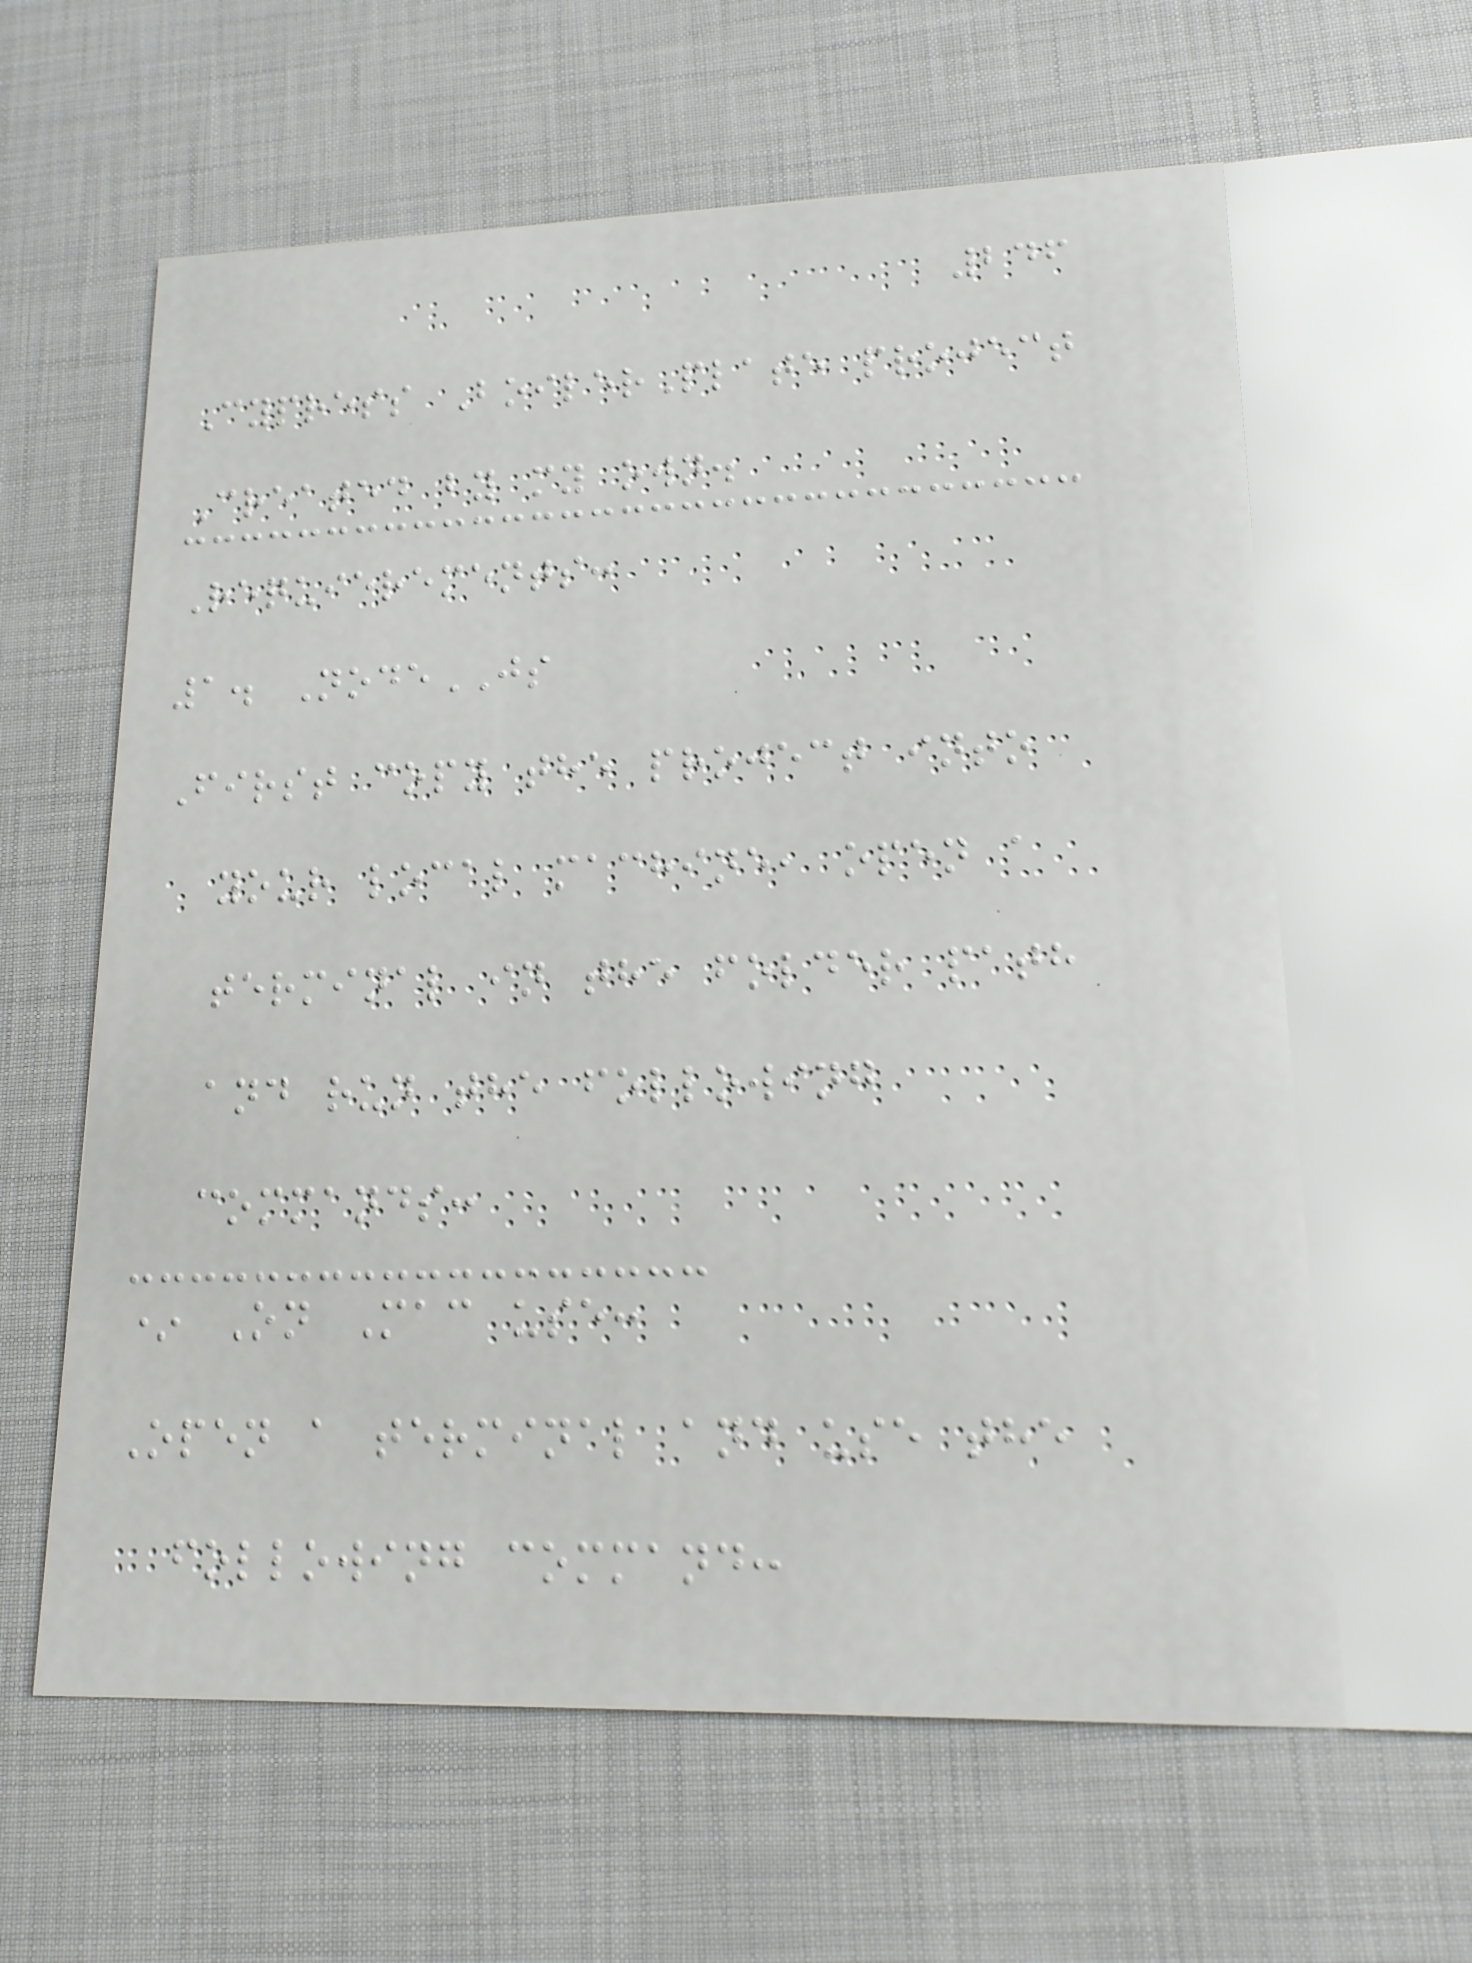246
Cypress BoilerPlate project
Created by my own.
Requierements:
1. NodeJS
First copy the project into
your local machine, open a
terminal in the folder path
and run the following
commands:
* On Mac use:
Open a terminal and use the
following command:
